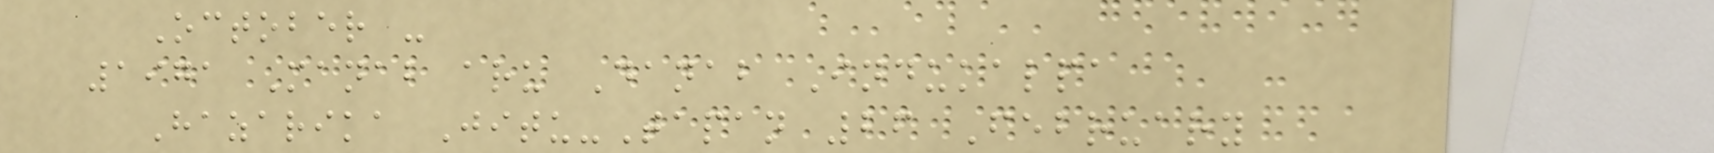October -
1971 Manab aru Danab Indukalpa
Hazarika Jitu-Tapan 26 February
